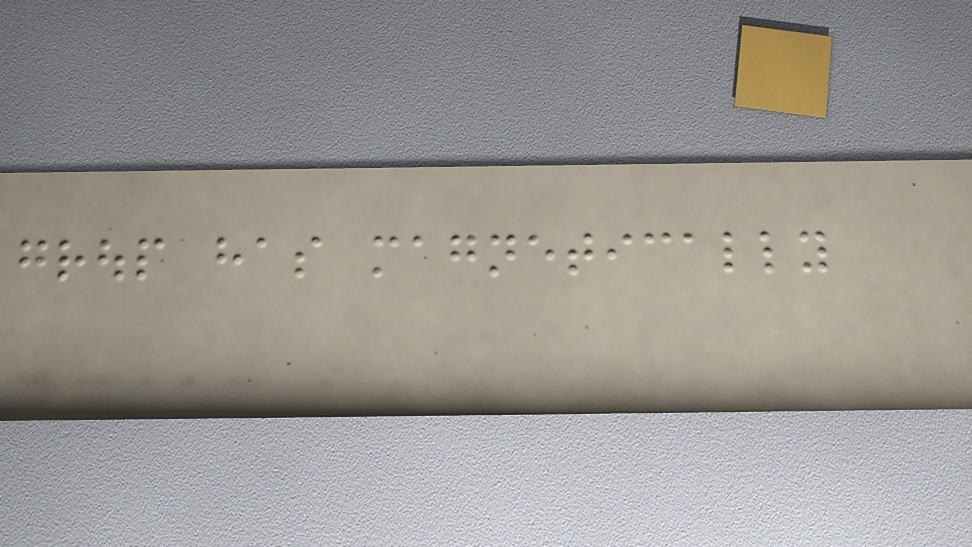group has magnetically
